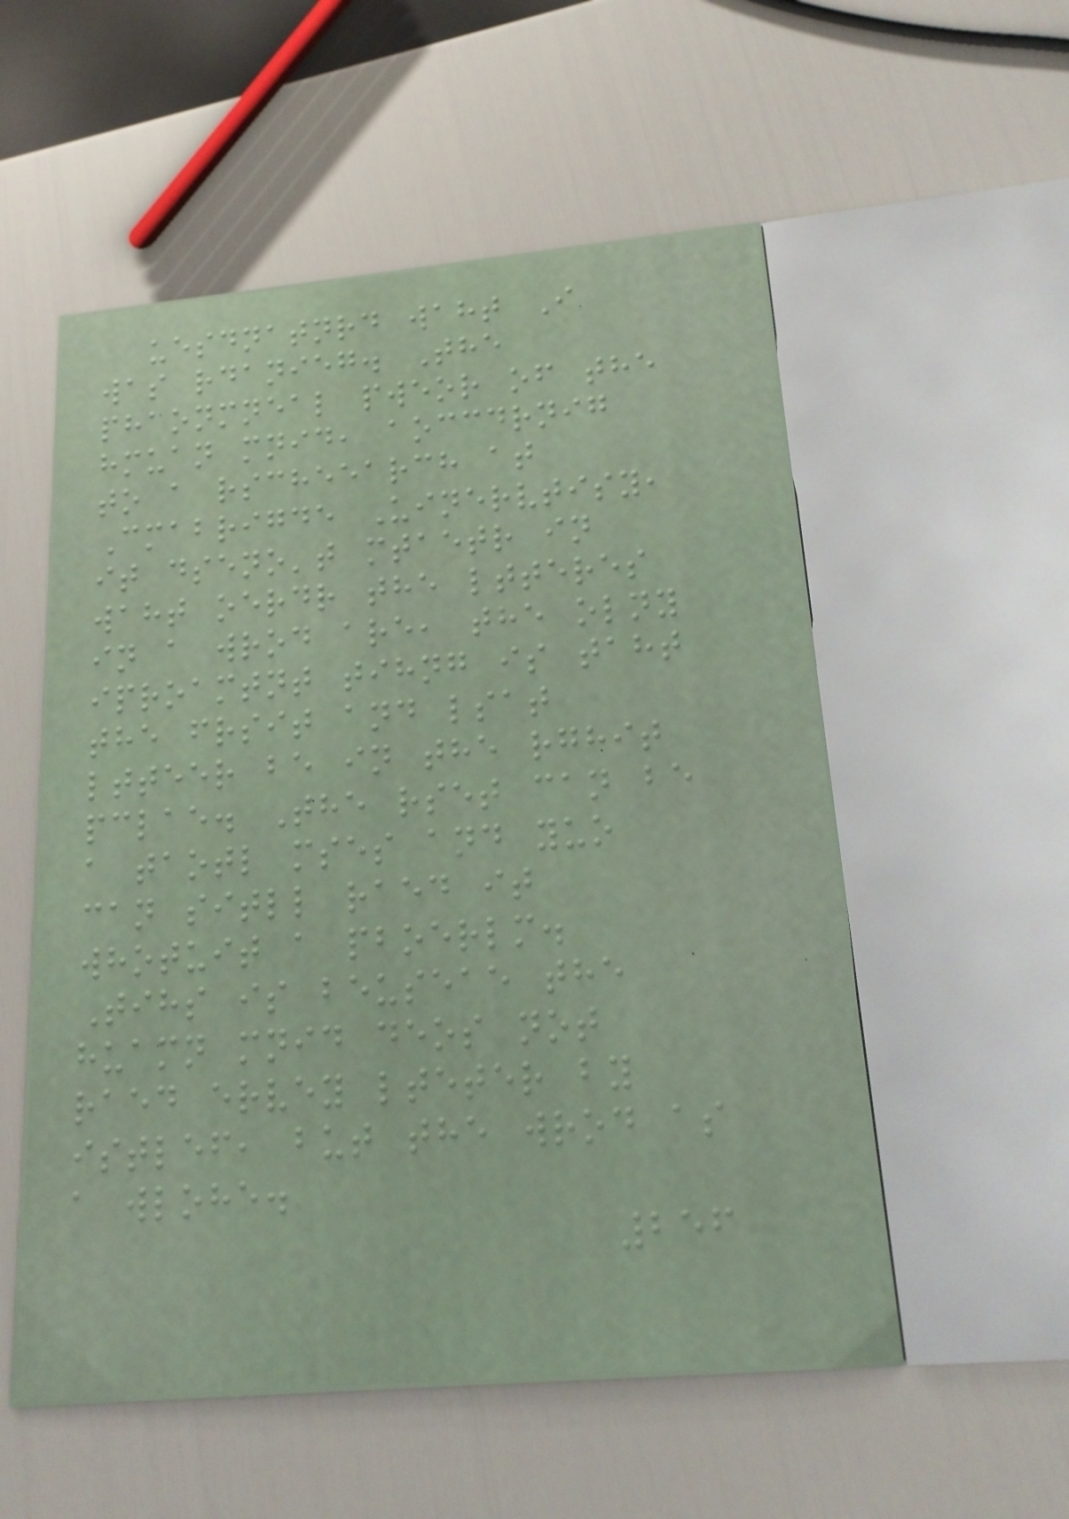uesdnatnrd waht I
was rdanieg. The
phaonmneal pweor of the
hmuan mnid, aoccdrnig
to a rscheearch at
Cmabrigde Uinervtisy,
it dseno't mtaetr in
waht oerdr the ltteres
in a wrod are, the olny
iproamtnt tihng is taht
the frsit and lsat
ltteer be in the rghit
pclae. The rset can be
a taotl mses and yuo
can sitll raed it
whotuit a pboerlm.
Tihs is beuseae the
huamn mnid deos not
raed ervey lteter by
istlef, but the wrod as
a wlohe.
256
